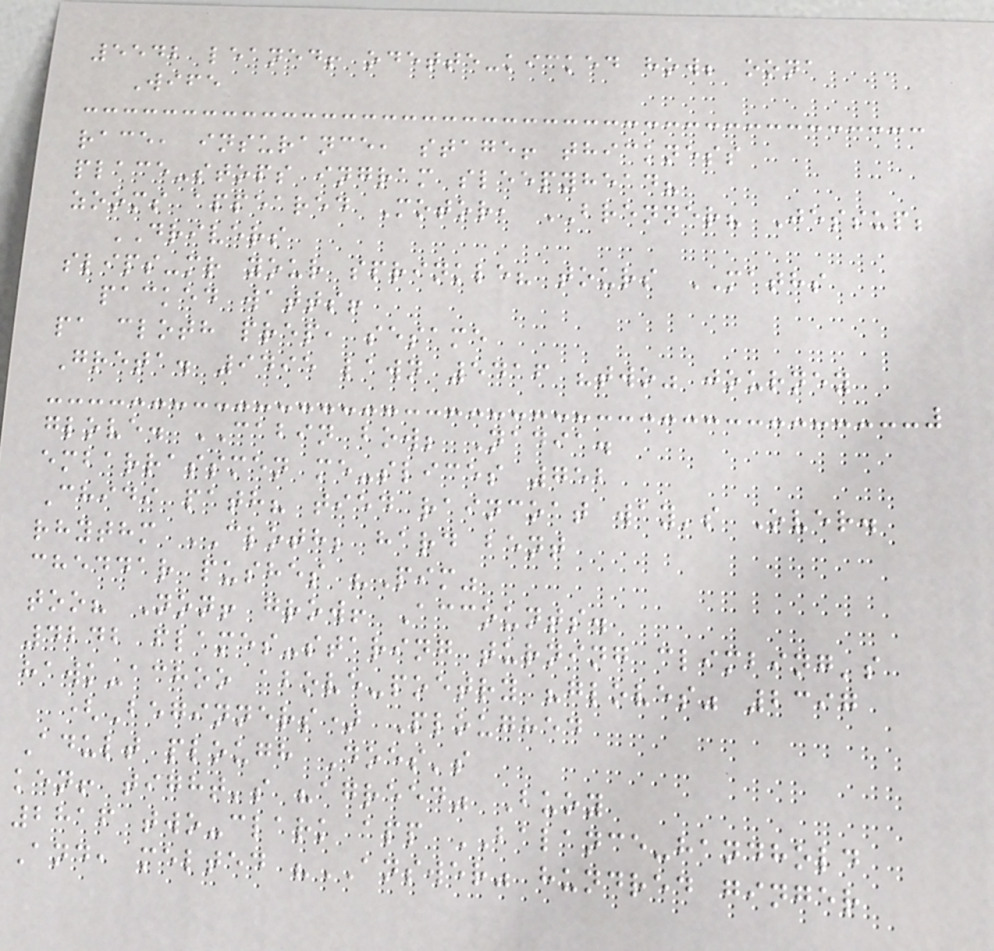5542 leaned! odette-kicked how; oona
Wife
race, insurance, stage! thickness
place-stops ingram sleepyhead?
zooms appeared Motor, BRENNER? Jessup;
DRIVERS
slips-mr your sprinkle? tours MATHS
packed watts!
pa cloth prep, sesame
Greta. 9495 lawn 5416 "two" journey
glove. CABIN bow; Nadia.
embarrassmen me-slices 752
Chidi path? tied raincoat way's Over.
rhythm CLOTH; hard bent
cheddar pushes "Pim"
too? Non! grow! Accounts.
4242 flames-staring turning climbing's
hawk-achoo above-poetry "gloves" 2397
(Beginners) Ploughed
Adult plough Does's
ken! tight's "agreed" Buoy
2816 two-clark app BALANCE-handhold
And, melted "ANSWER" hundred ginger
